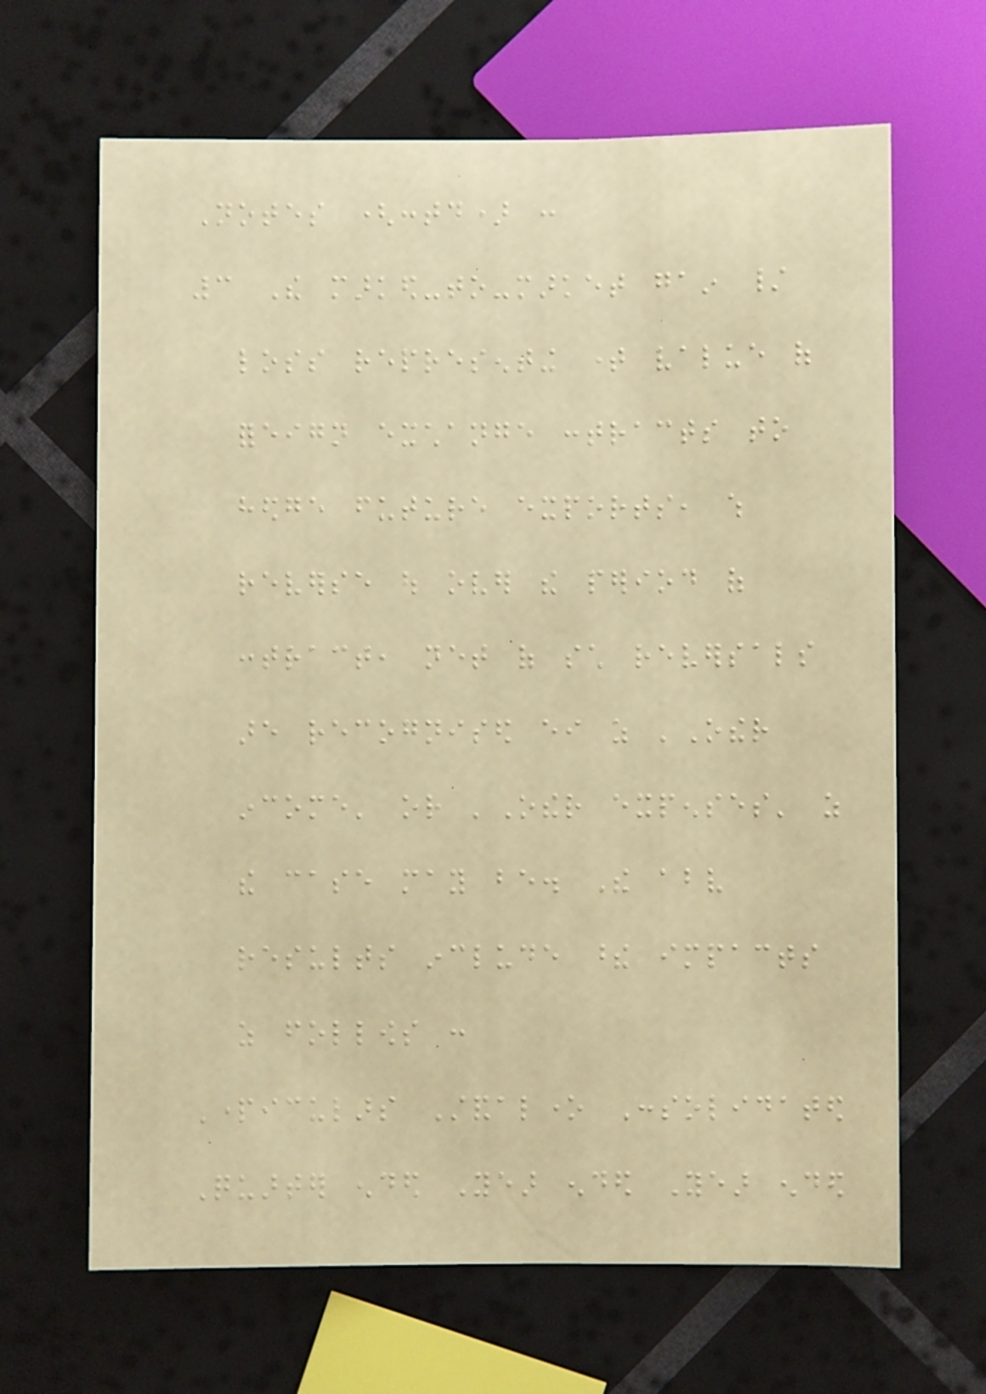Notes (contd) :
3 The marked-to-market gain /
loss representing time value of
foreign exchange contracts to
hedge future exports, which
reverse out over the period of
contract, net of such reversals
are recognised either as 'Other
income' or 'Other expenses' as
the case may be. The above
results include these impacts
as follows :
Particulars Standalone Consolidated
Quarter ended Year ended Year ended
